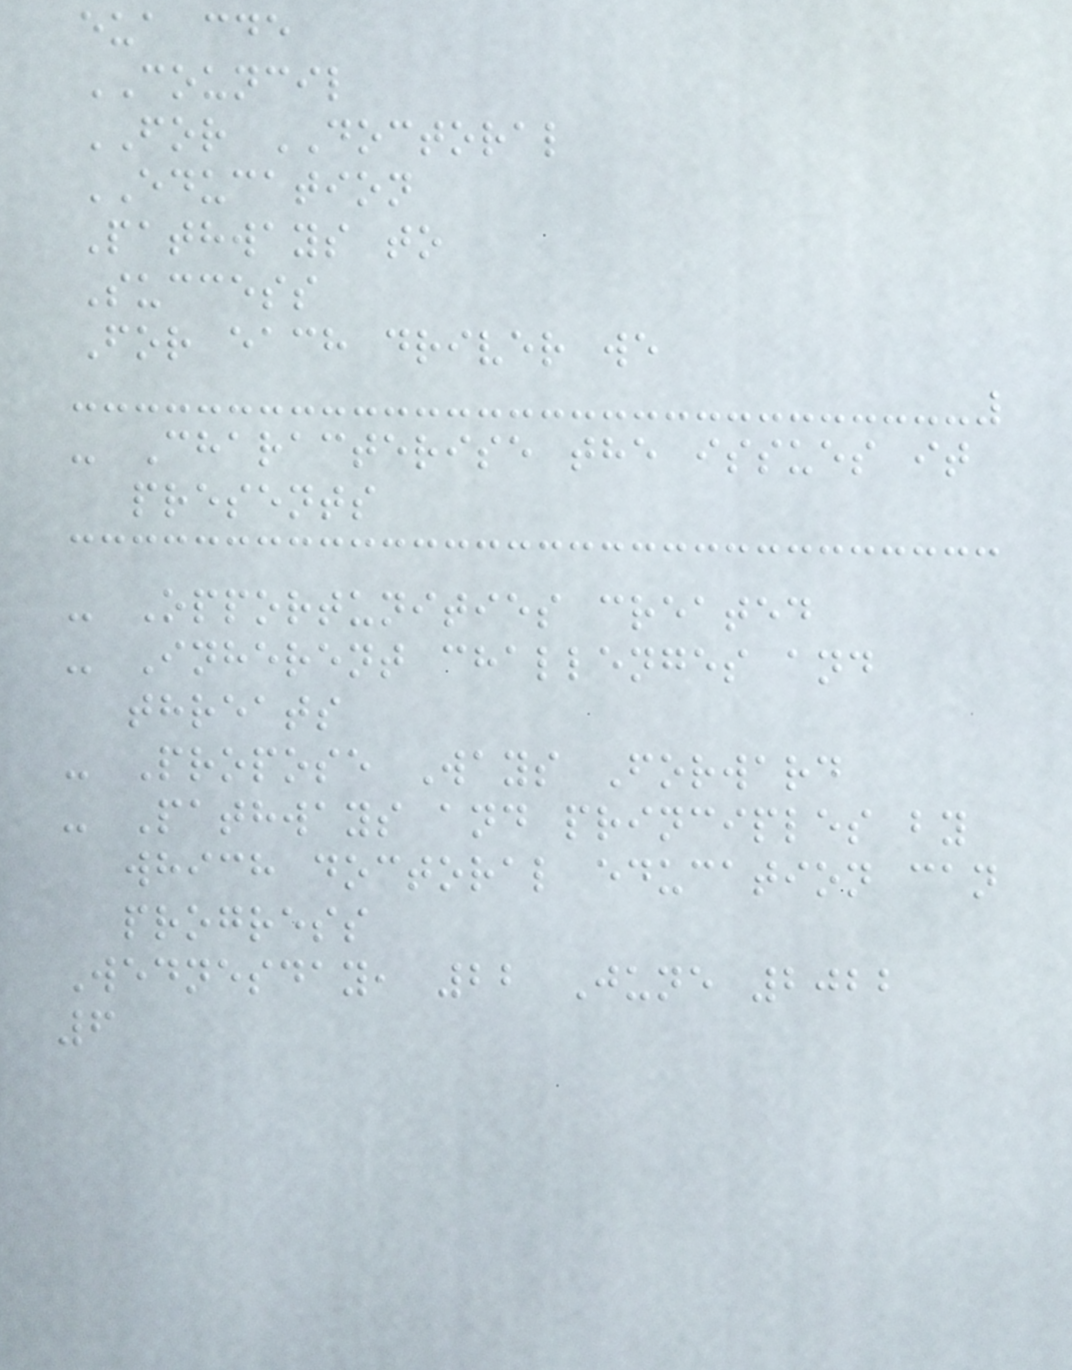eua cde
COUNCIL
FOR DOCTORAL
EDUCATION
Pathways to
Success
For each driver we
- Characterise the issues it
presents
- Opportunities created
- Inherent challenges and
threats
- Propose Ways Forward
- Pathways and principles by
which doctoral education can
progress
Wednesday, 22 June 2022
6
